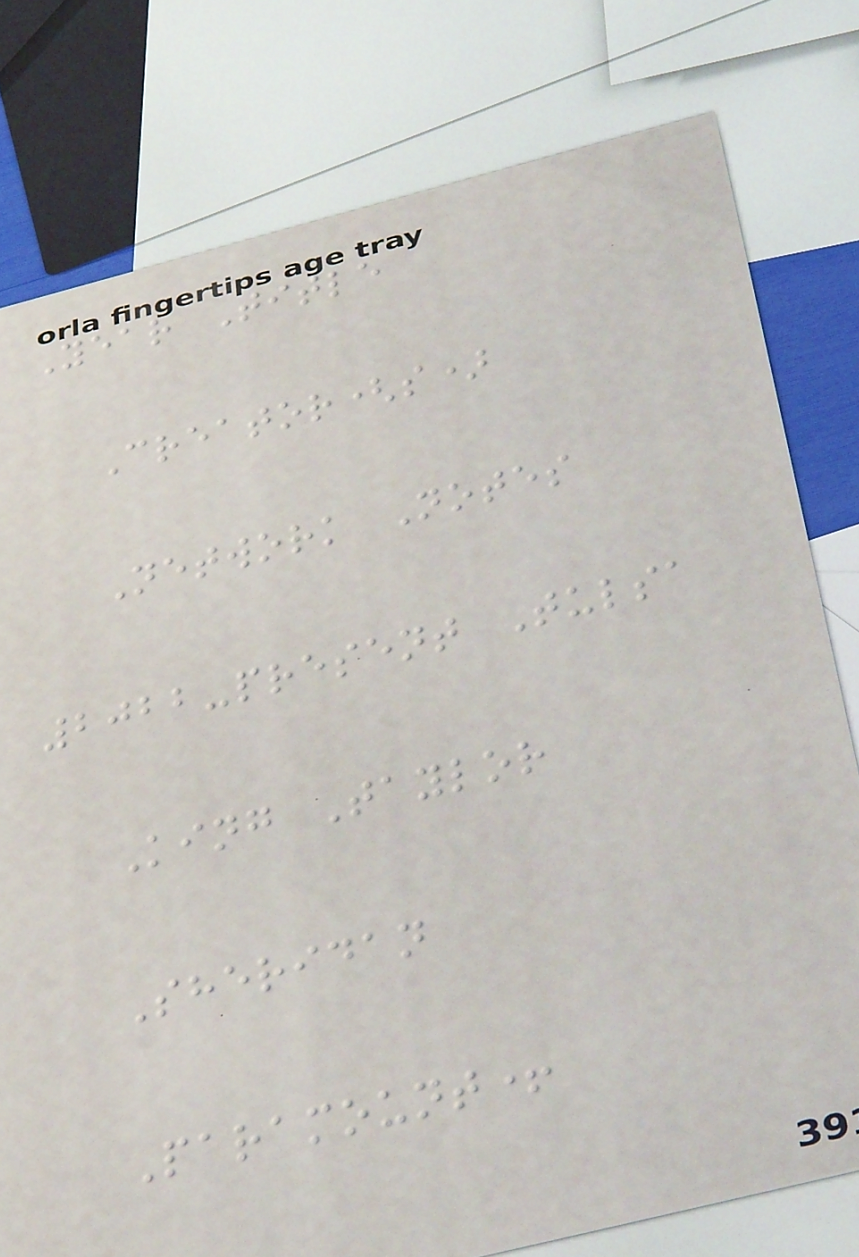Year Title
Creator(s)
Network Notes
2022-present Tulsa
King Taylor
Sheridan
Paramount+
